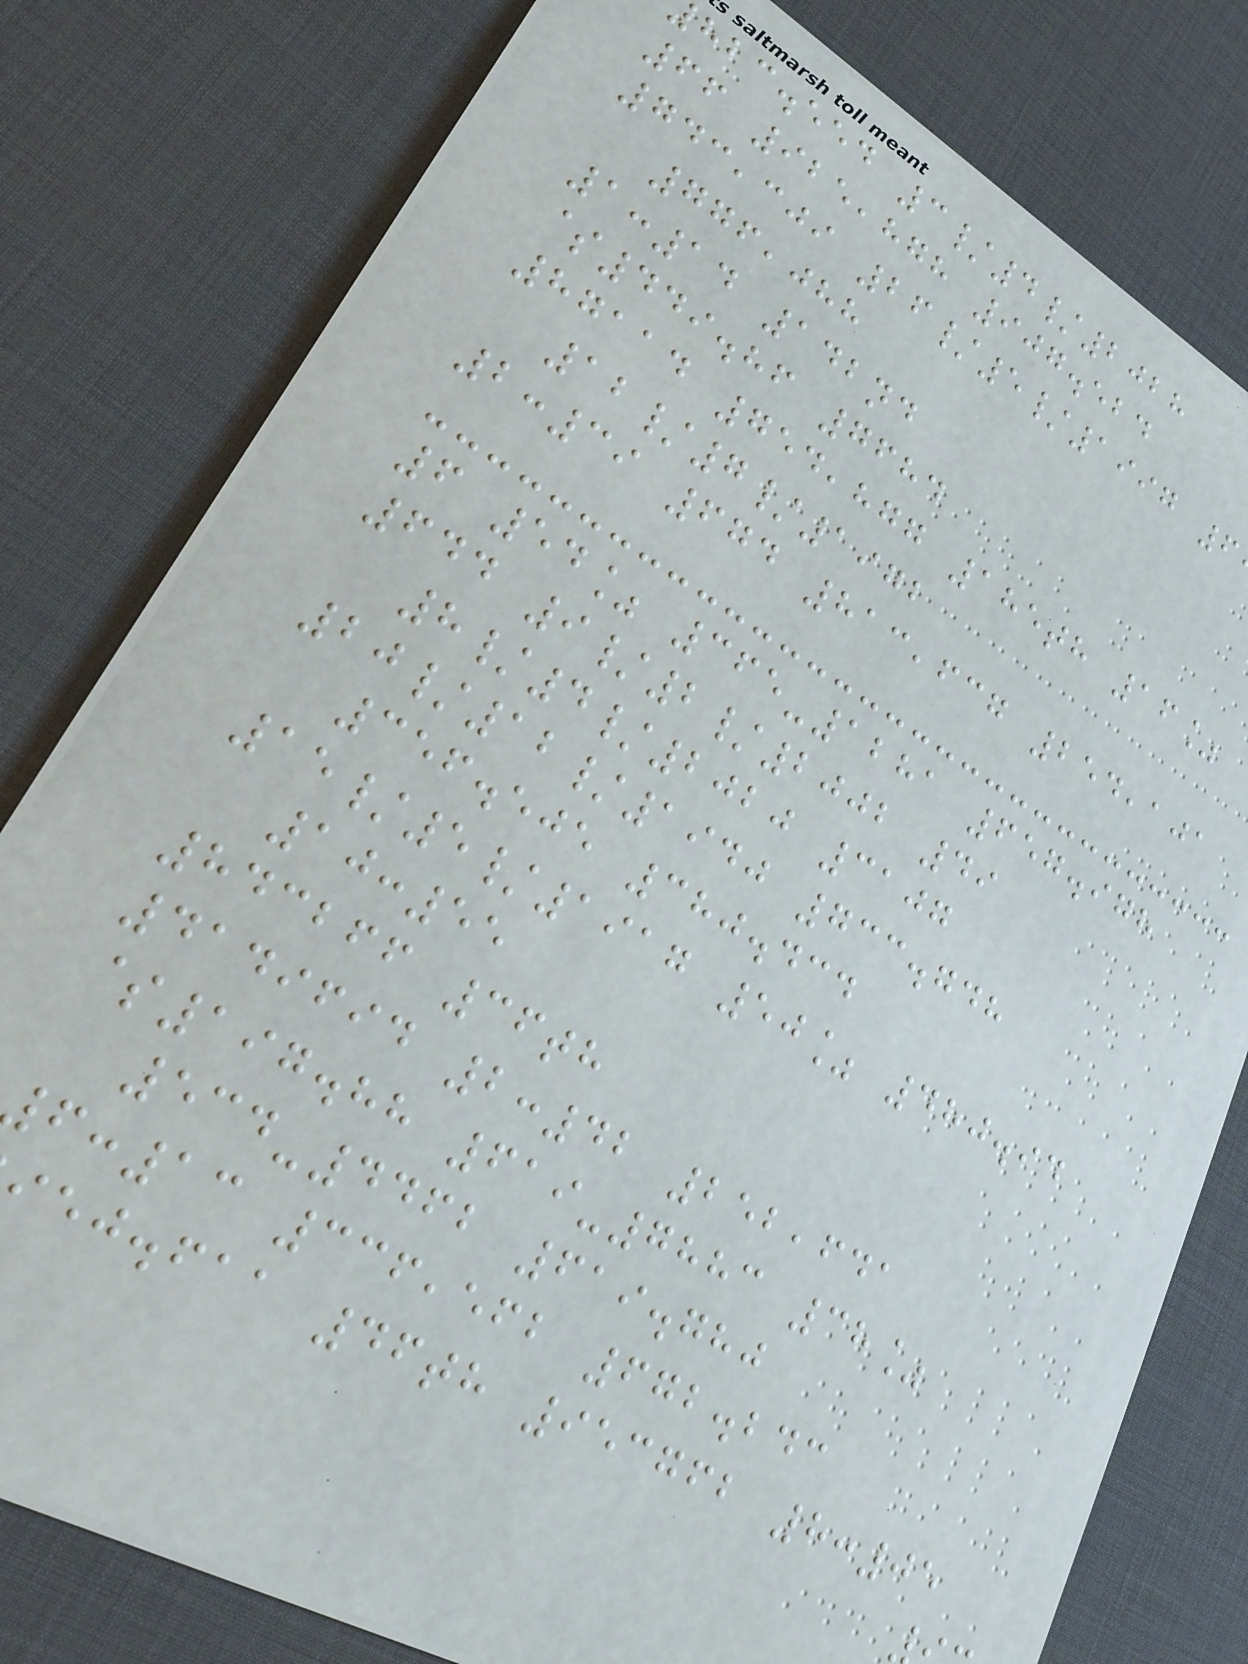hbc.eed 3/4/2028
66 925,878 907.524
743,309 26/5/1997 6
776,088
1:14 142nd
$449.86 7684
87114 754,877 185th 16%
12/7/1972
2:39 674 813,637 254,101
6 54% 365-1281 657.978
644 9/2/2002 49
8/4/2020 3107
20/12/1940 733.748
356.505 380.434
15/5/1917 50% 480.94
10:55
843266 36th
4149694 2:42 252,641
$197.88 619-7883 38%
534-4462 619.780
:13 336,562 672.243
ej.faa 46th 953762 8:05
